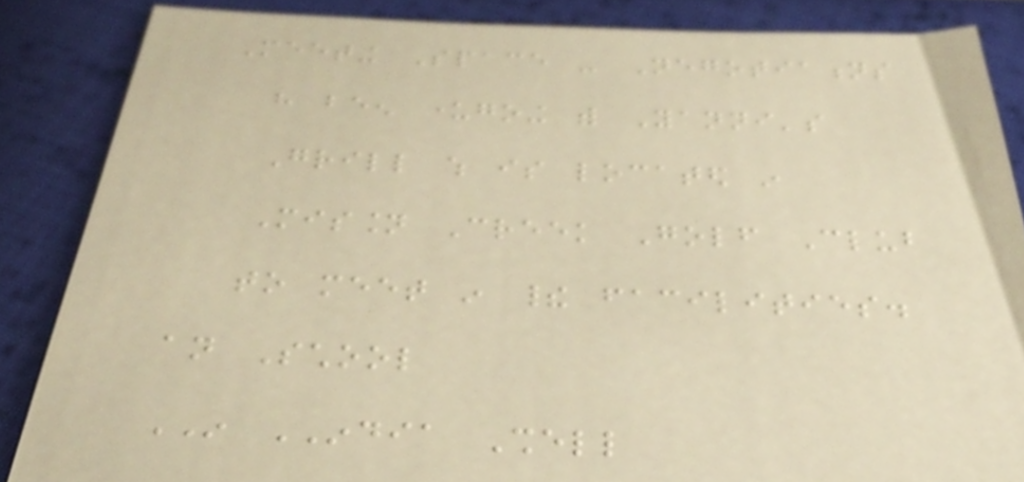Meeting Space - Negotiations
have been undergoing with Yanni's
Grill which is located in
Mission Creek Golf Club
to meet in their facilities.
an School
IN INDIA Shell
